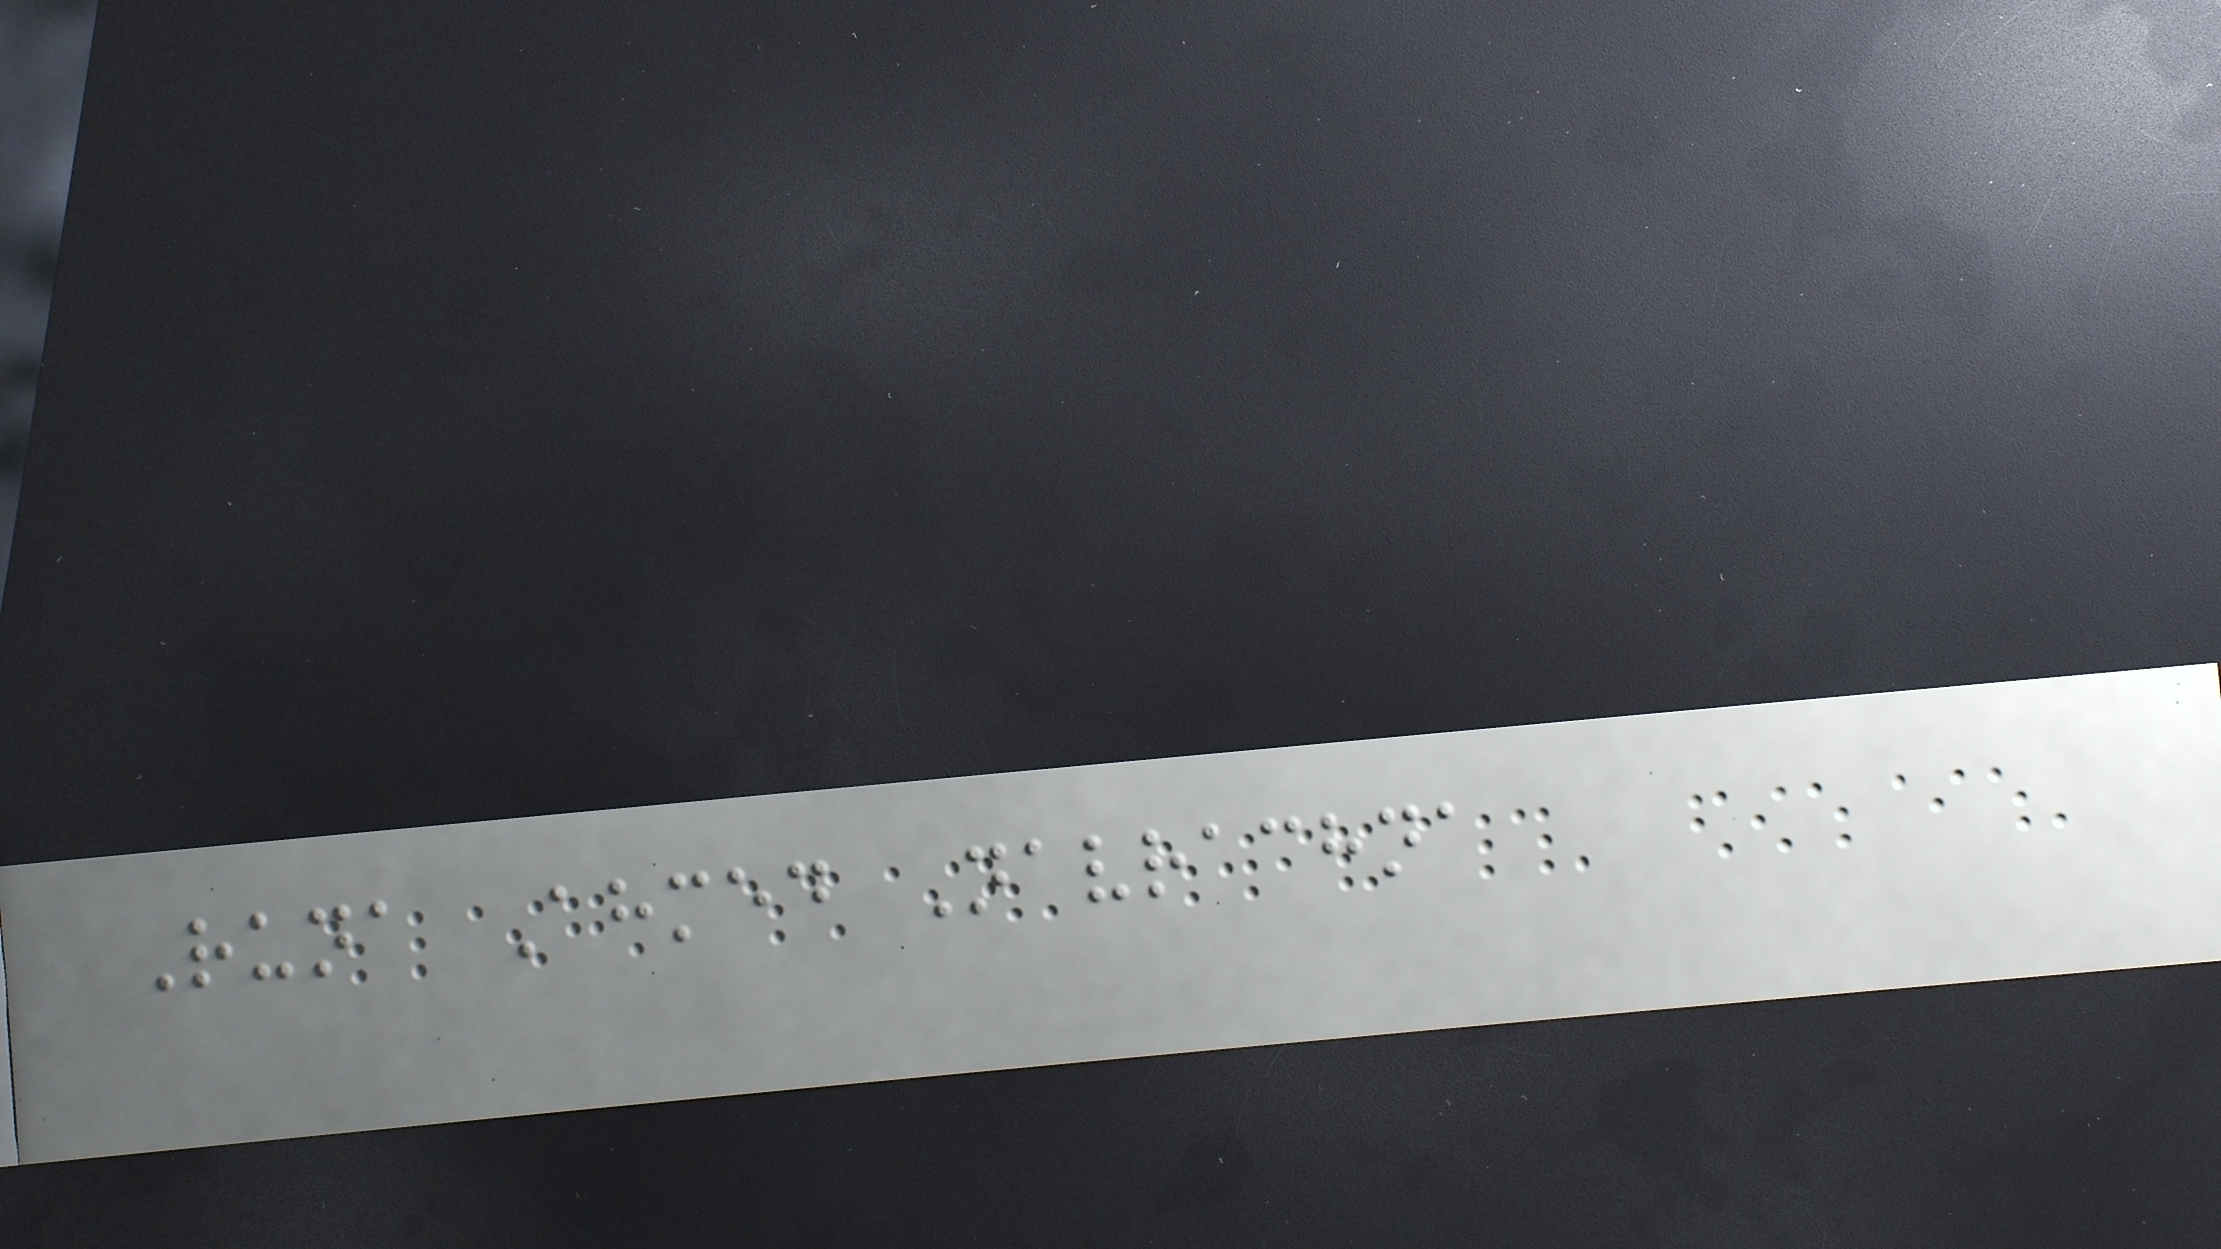Runa Ahmed Navrachna
